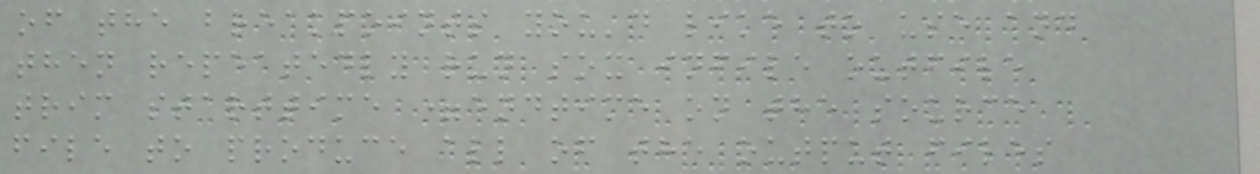of the breakpoints you'd like to use and
then repeatedly run sox infile outfile
trim starttime =endtime on the source
file to produce all of the output files
